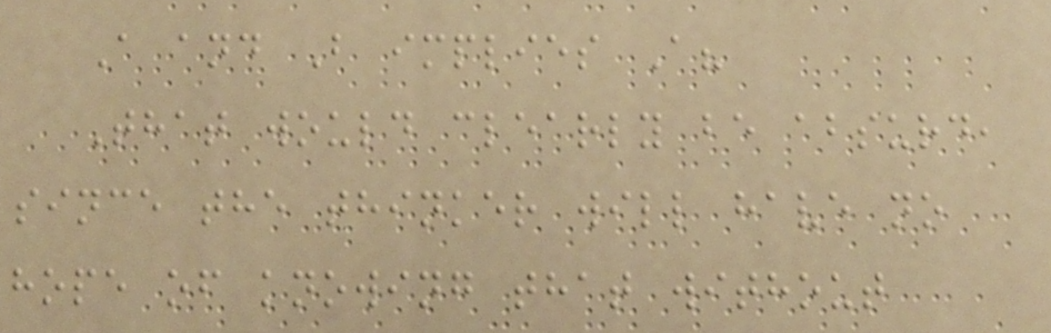A and B implies A?
That would clearly be absurd,
since the thinker will have no
hope of knowing that without
